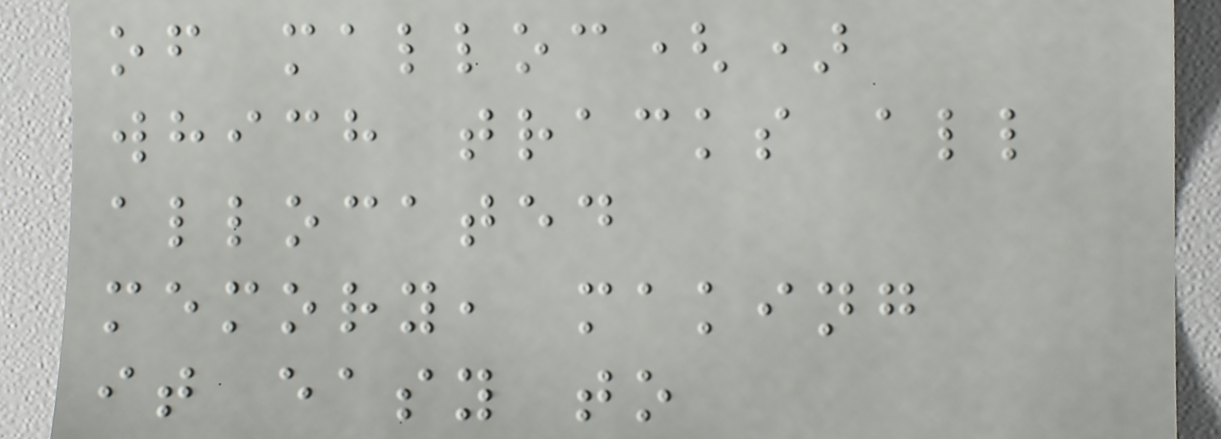of malloc()
which tracks all
allocated
memory, making
it easy to
